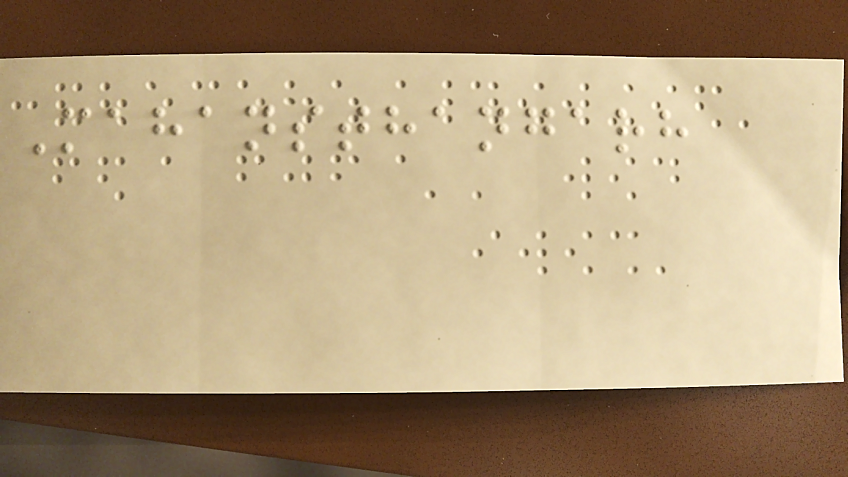Mahansthangarh
